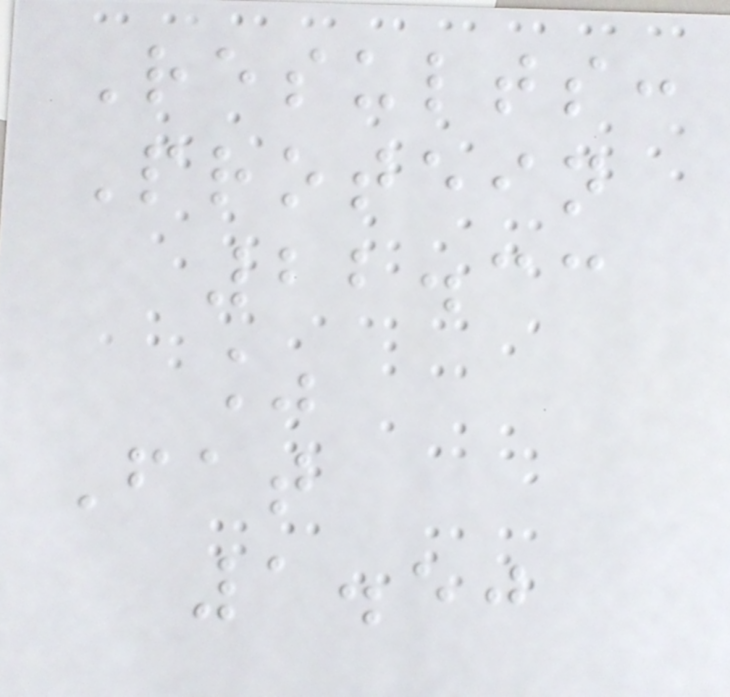Results:
Protein
22.33
%
Fat
1.50
